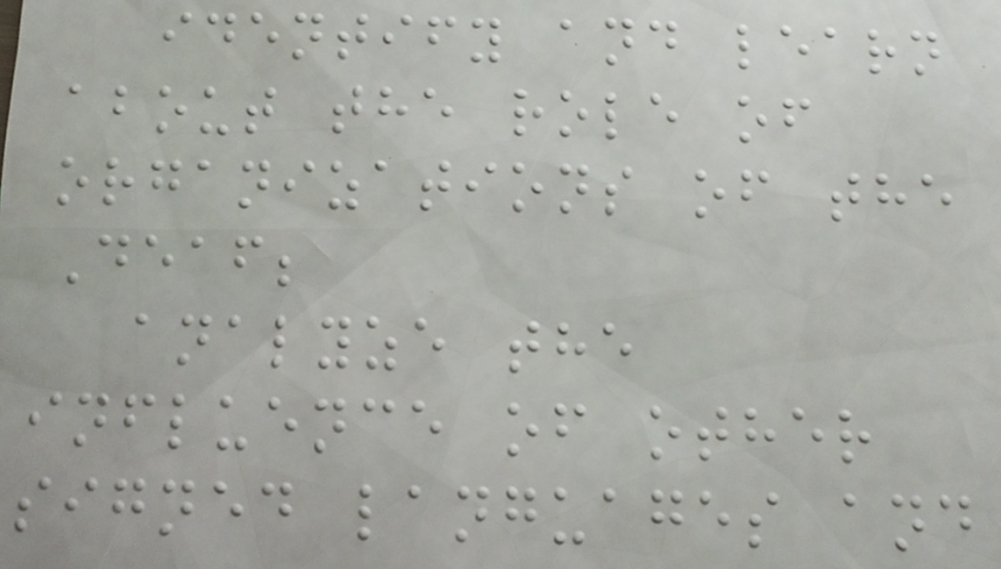identify and learn
about the role of
organizations of the
Deaf;
analyze the
influence of other
signed languages and
